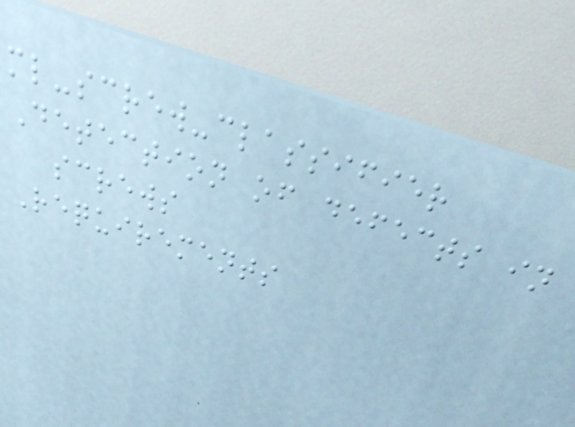ml-screw-classifier
Detection of defects in
screws
Requirements
